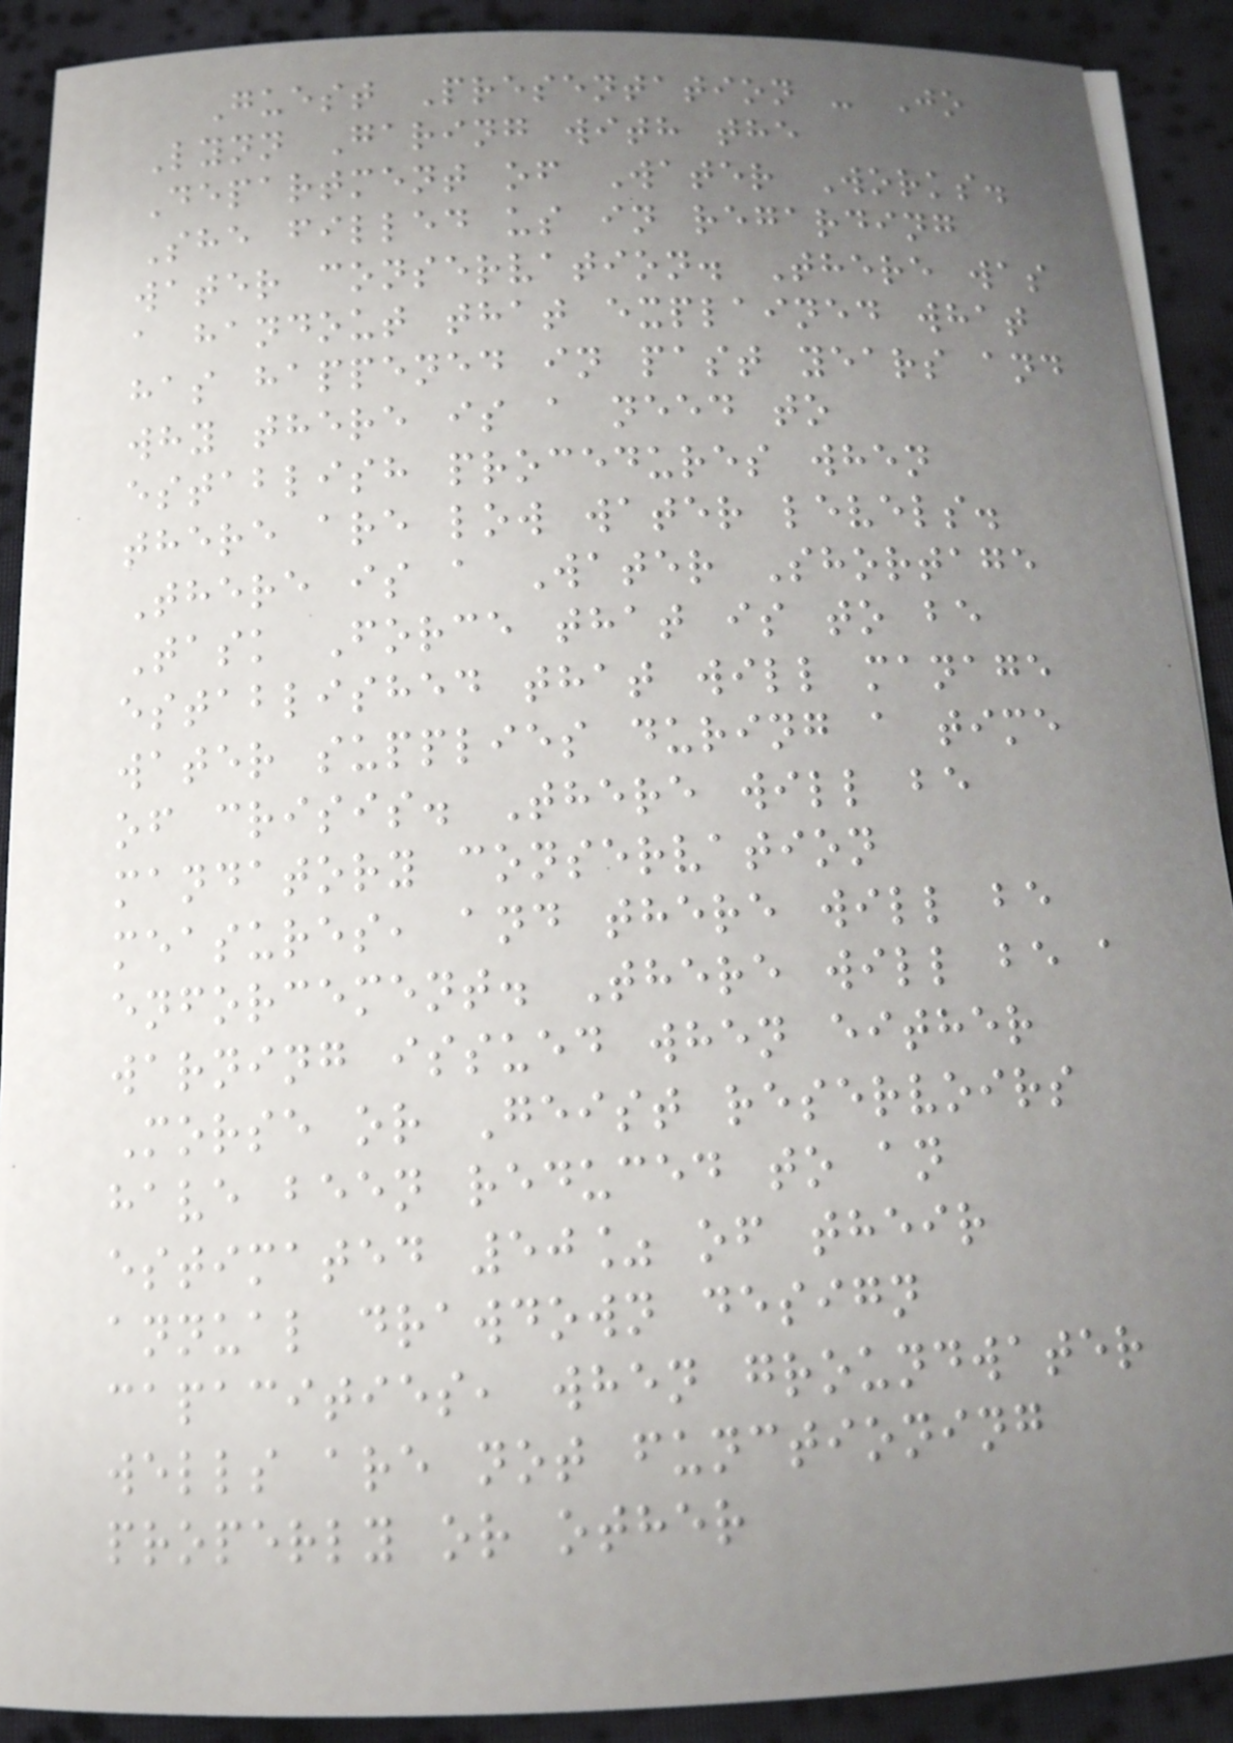Guest Presentation - Jo
Lynn Garing with the
Department of Water Works.
She filled us in regarding
water conservation. There was
a handout that explained what
has happened in past years and
why there is a need to
establish procedures when
there are low water levels.
There is a Water Shortage
Task Force that is to be
established that will manage
water supplies during a time
of crisis. There will be
mandatory conservation
measures, and there will be
enforcement. There will be a
warning issued when either
Morse or Geist reservoirs
have been reduced to an
estimated 50% of their
annual drawdown design
capacities, when groundwater
wells are not functioning
properly or other
